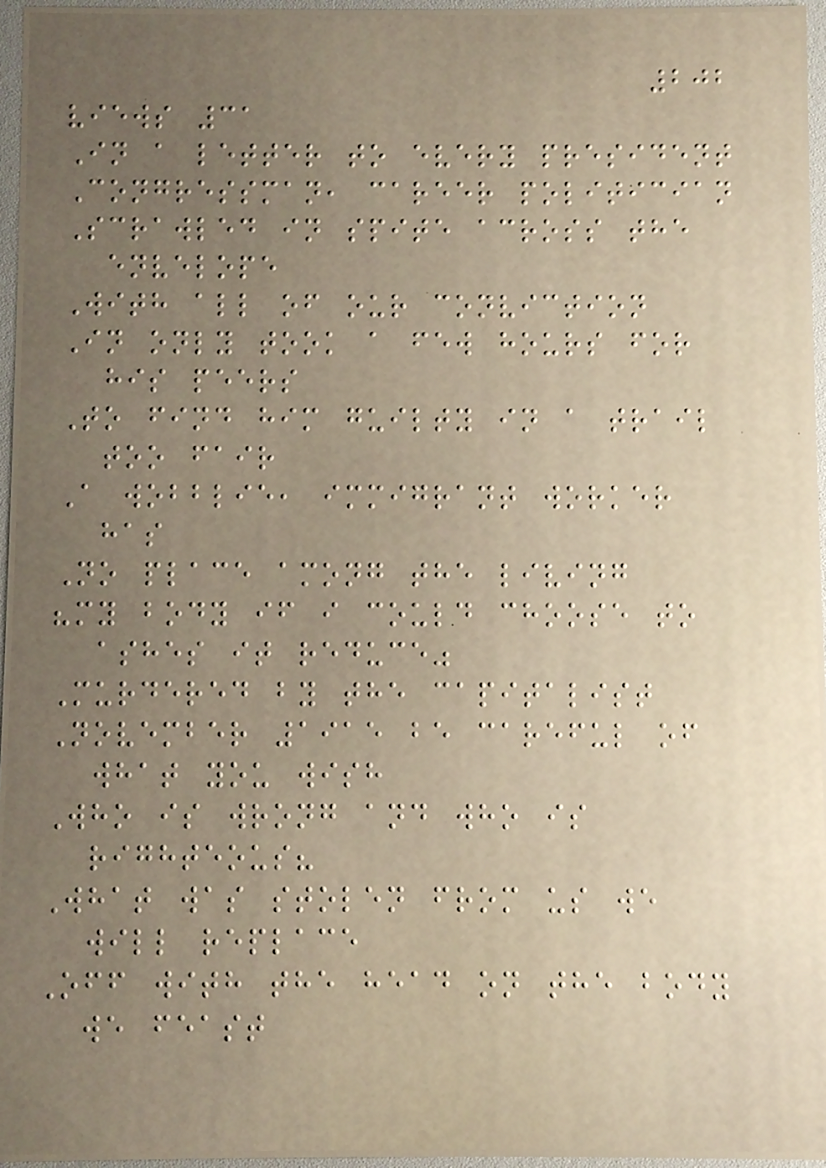202
views 31
In a letter to every president
Congressman, career politician
Scrawled in spite across the
envelope
With all of our conviction
In only took a few hours for
his peers
To find him guilty in a trail
too fair
A wobblie, immigrant worker
has
No place among the living
"my body if i could choose to
ashes it reduce"
Murdered by the capitalist
November 1915 be careful of
what you wish
Who is wrong and who is
righteous?
What was stolen from us we
will replace
Off with the head on the body
we feast
